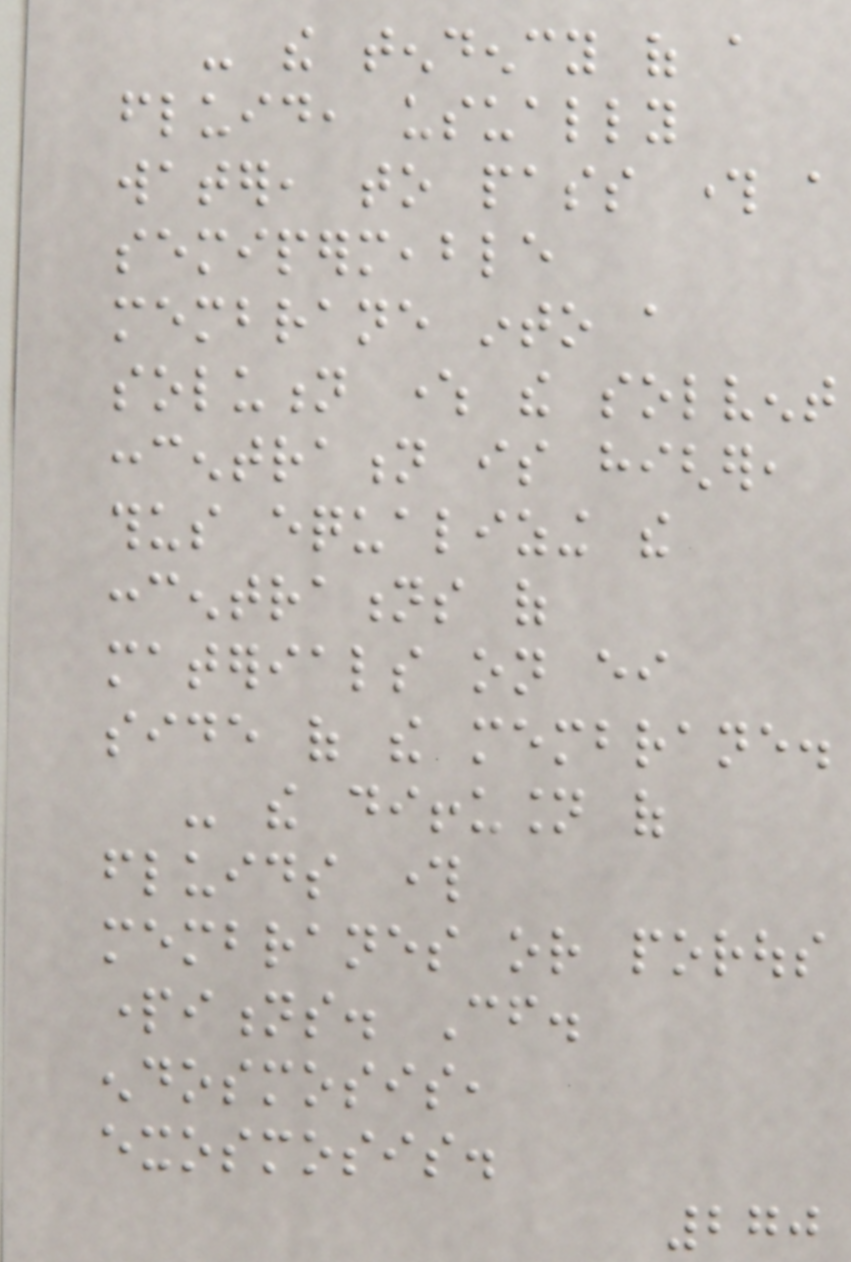- the tendency of a
fluid, usually
water, to pass through a
semipermeable
membrane into a
solution where the solvent
concentration is higher,
thus equalizing the
concentrations of
materials on either
side of the membrane.
- the diffusion of
fluids through
membranes or porous
partitions. Cf.
endosmosis,
exosmosis.
270
